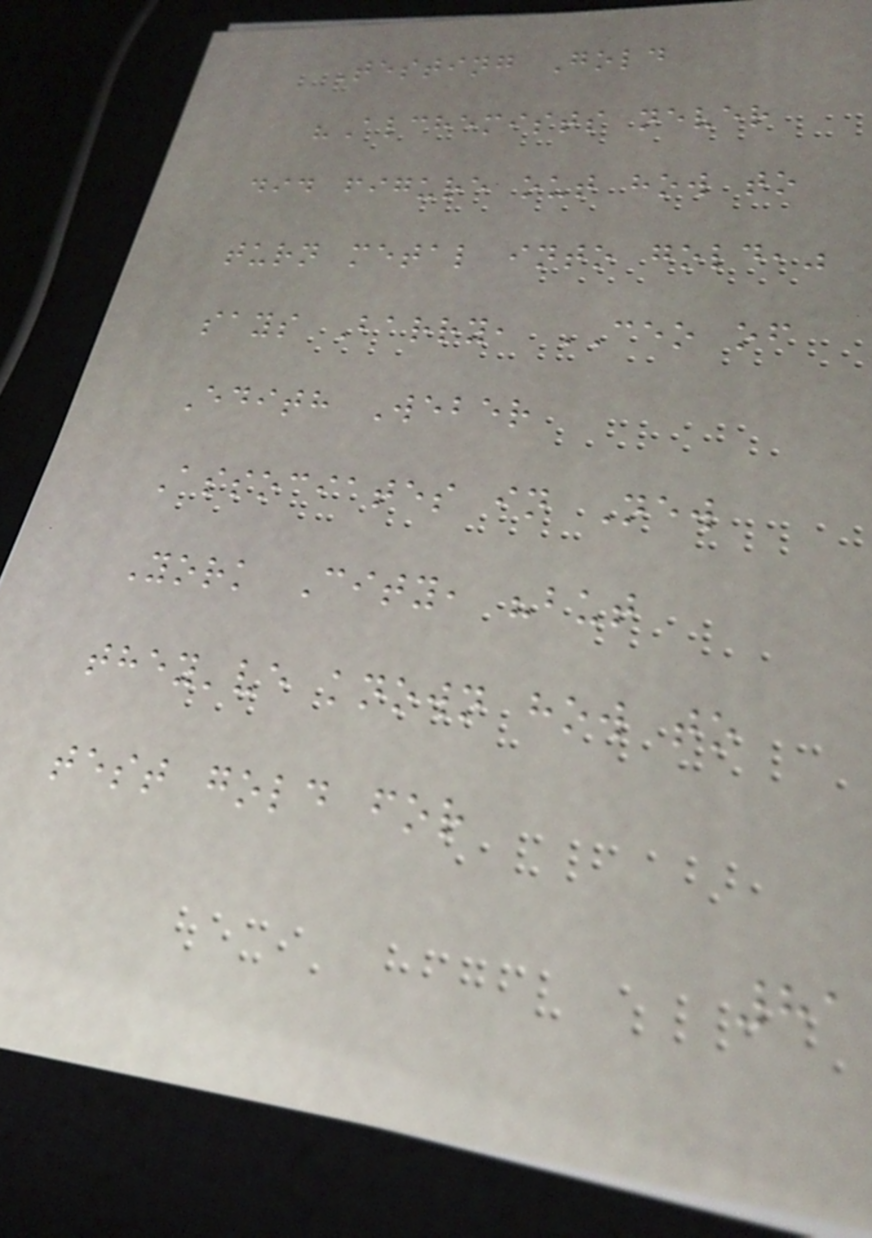Testing Gold
"Alchemists never
did figure out how to
turn metal into gold,"
says Barry, CEO of
Edith Weber
Associates in New
York City, "but
they've known how to
test gold for
81
